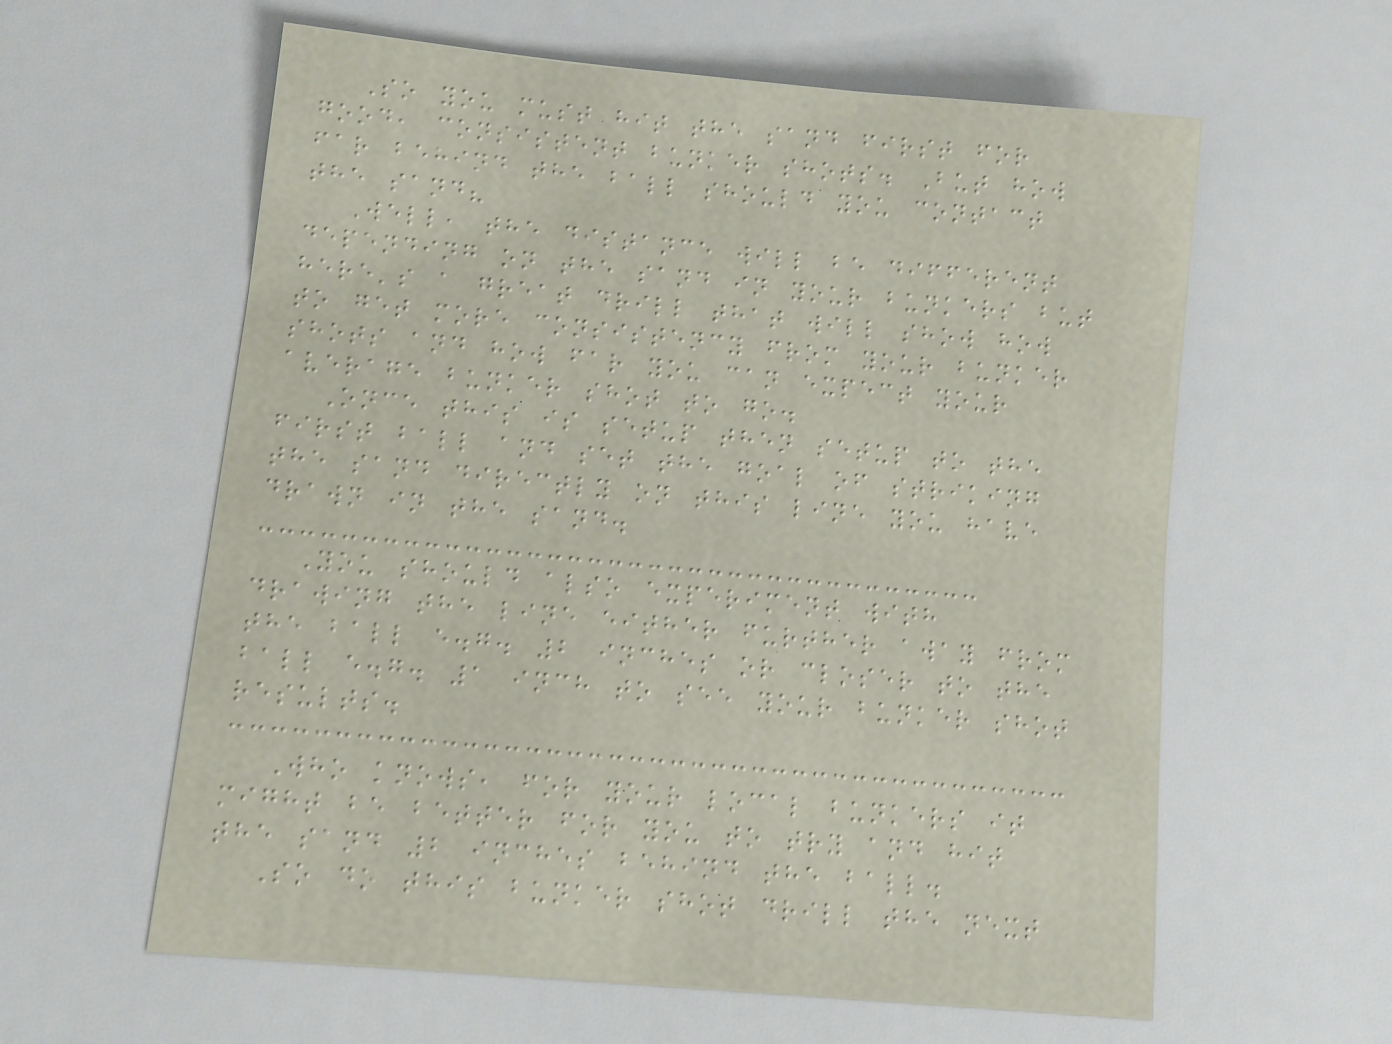So you must hit the sand first for
good, consistent bunker shots. But how
far behind the ball should you contact
the sand?
Well, the distance will be different
depending on the sand in your bunkers but
here's a great drill that will show how
to get more consistency from your bunker
shots and how far you can expect your
average bunker shot to go.
Once this is setup then setup to the
first ball and set the goal of striking
the sand directly on this line you have
drawn in the sand.
You should also experiment with
drawing the line either further away from
the ball e.g. 2 inches or closer to the
ball e.g. 1 inch to see your bunker shot
results.
Who knows, for your local bunkers it
might be better for you to try and hit
the sand 2 inches behind the ball.
So do this bunker shot drill the next
